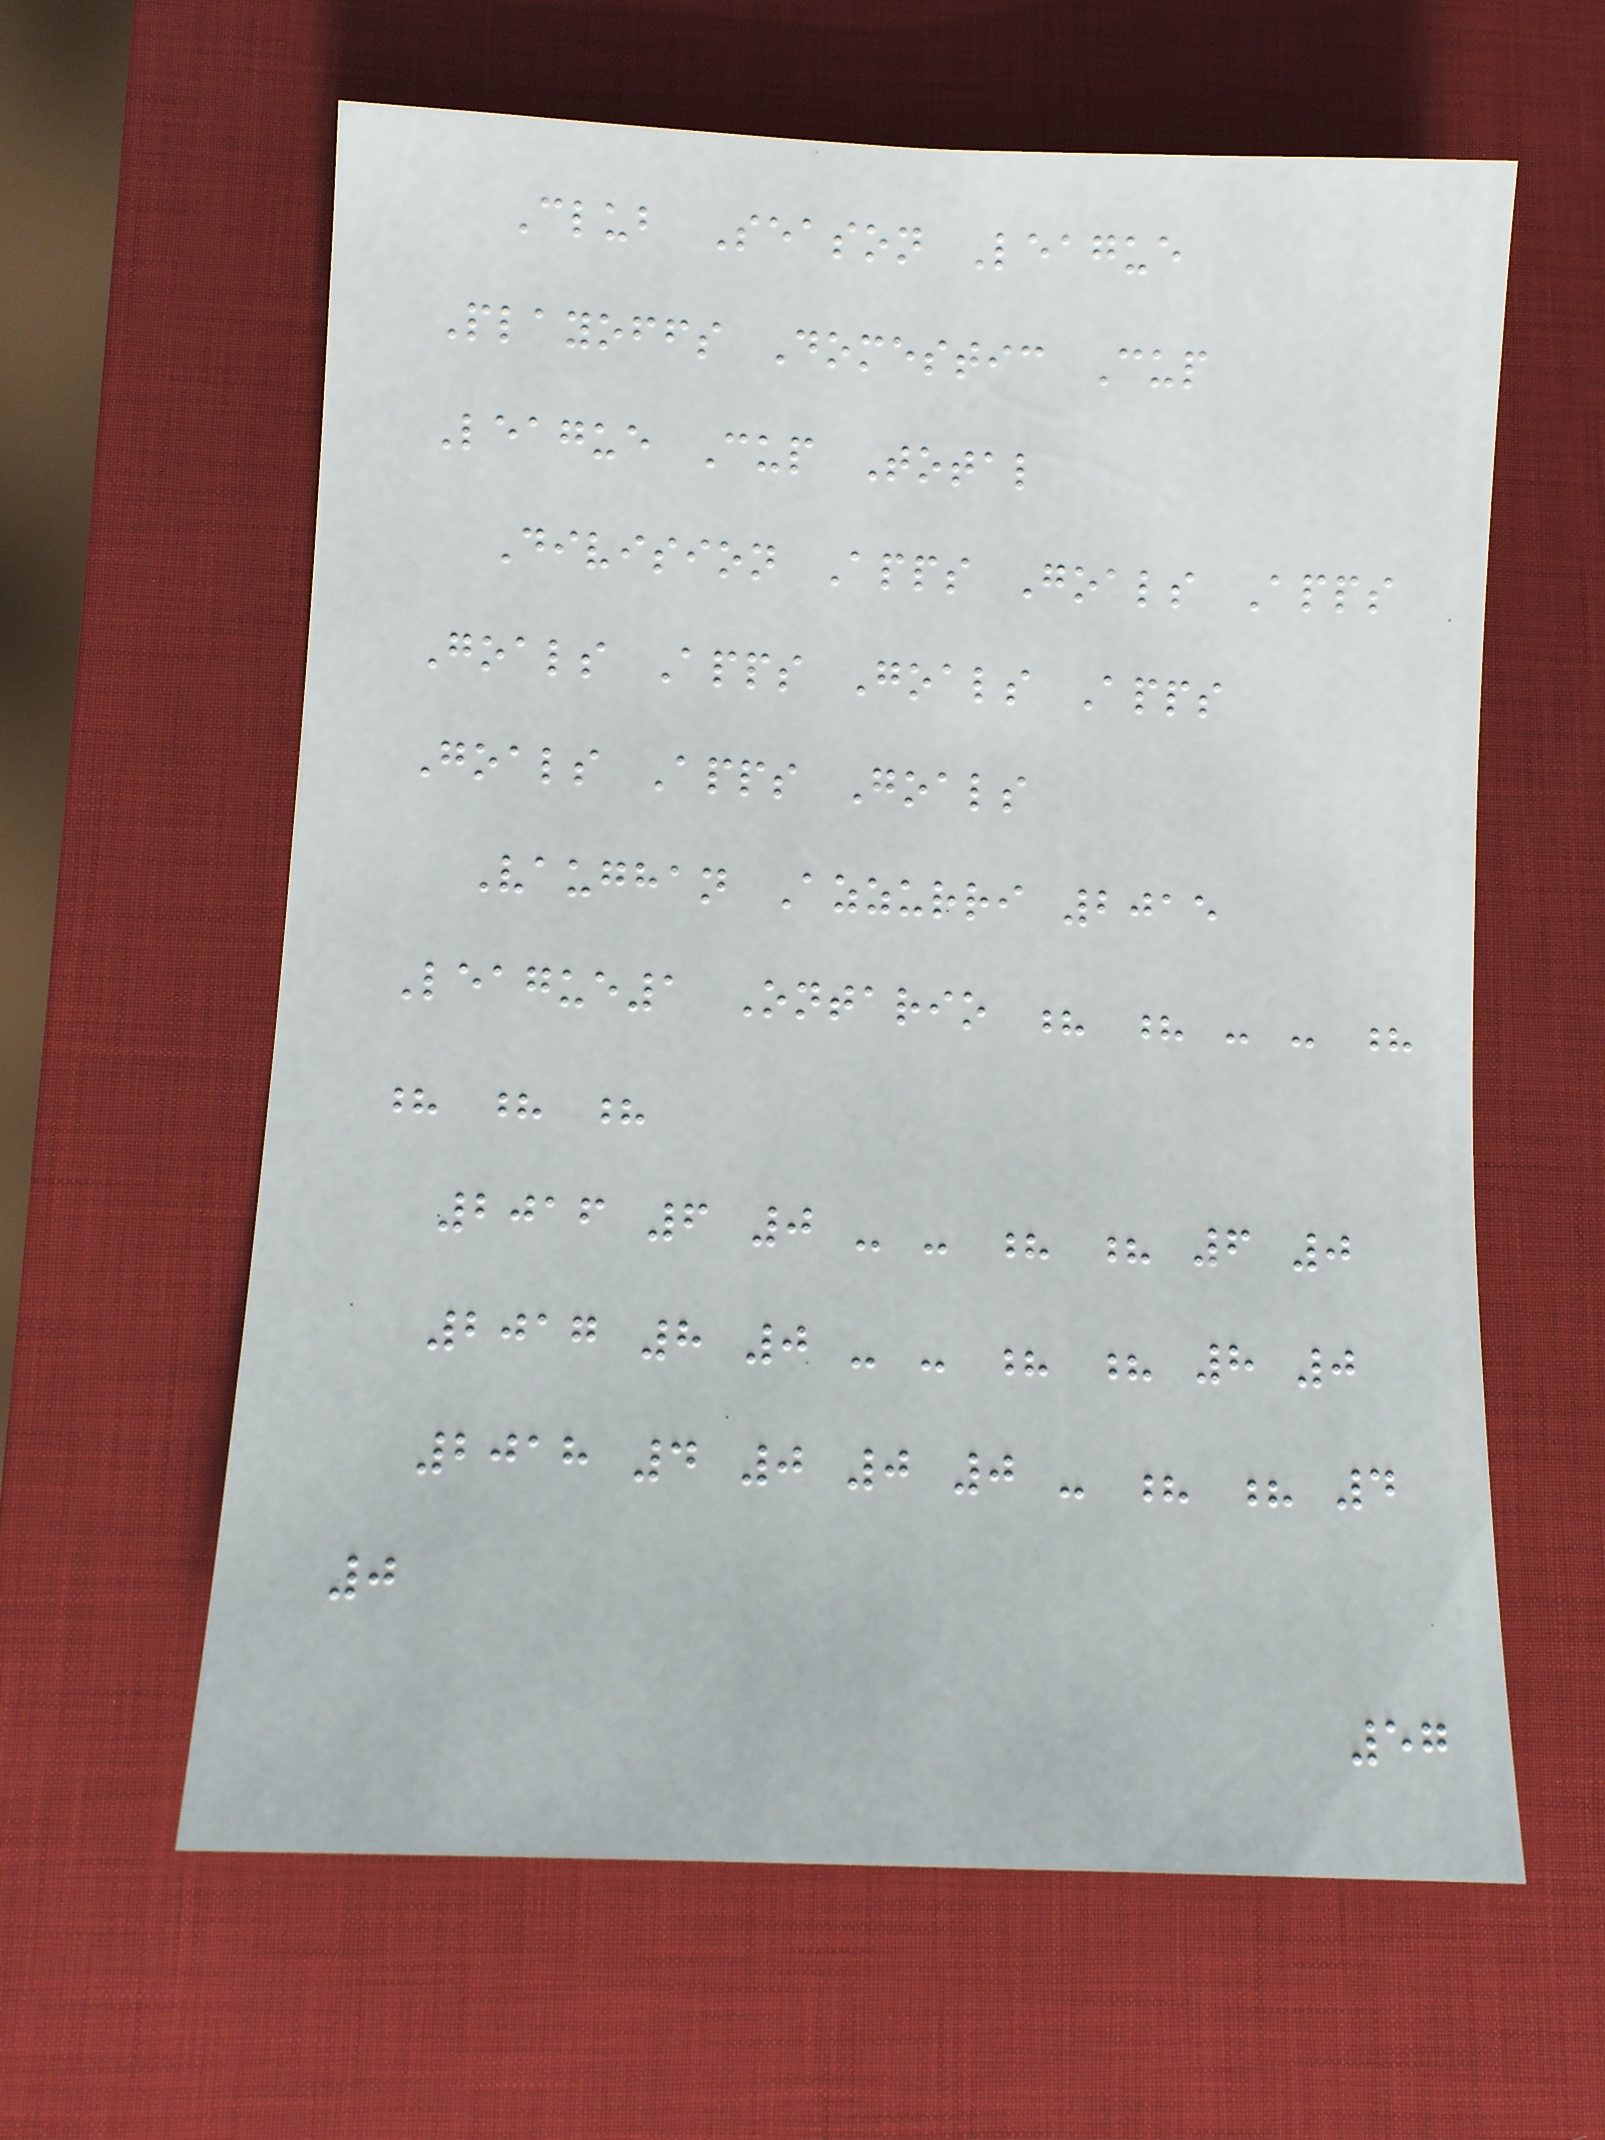Club Season League
Playoffs Domestic Cup
League Cup Total
Division Apps Goals Apps
Goals Apps Goals Apps
Goals Apps Goals
Vaughan Azzurri 2015
League1 Ontario ? ? - - ?
? ? ?
2016 6 0 - - ? ? 6 0
2017 8 0 - - ? ? 8 0
2018 4 0 0 0 - ? ? 4
0
57
